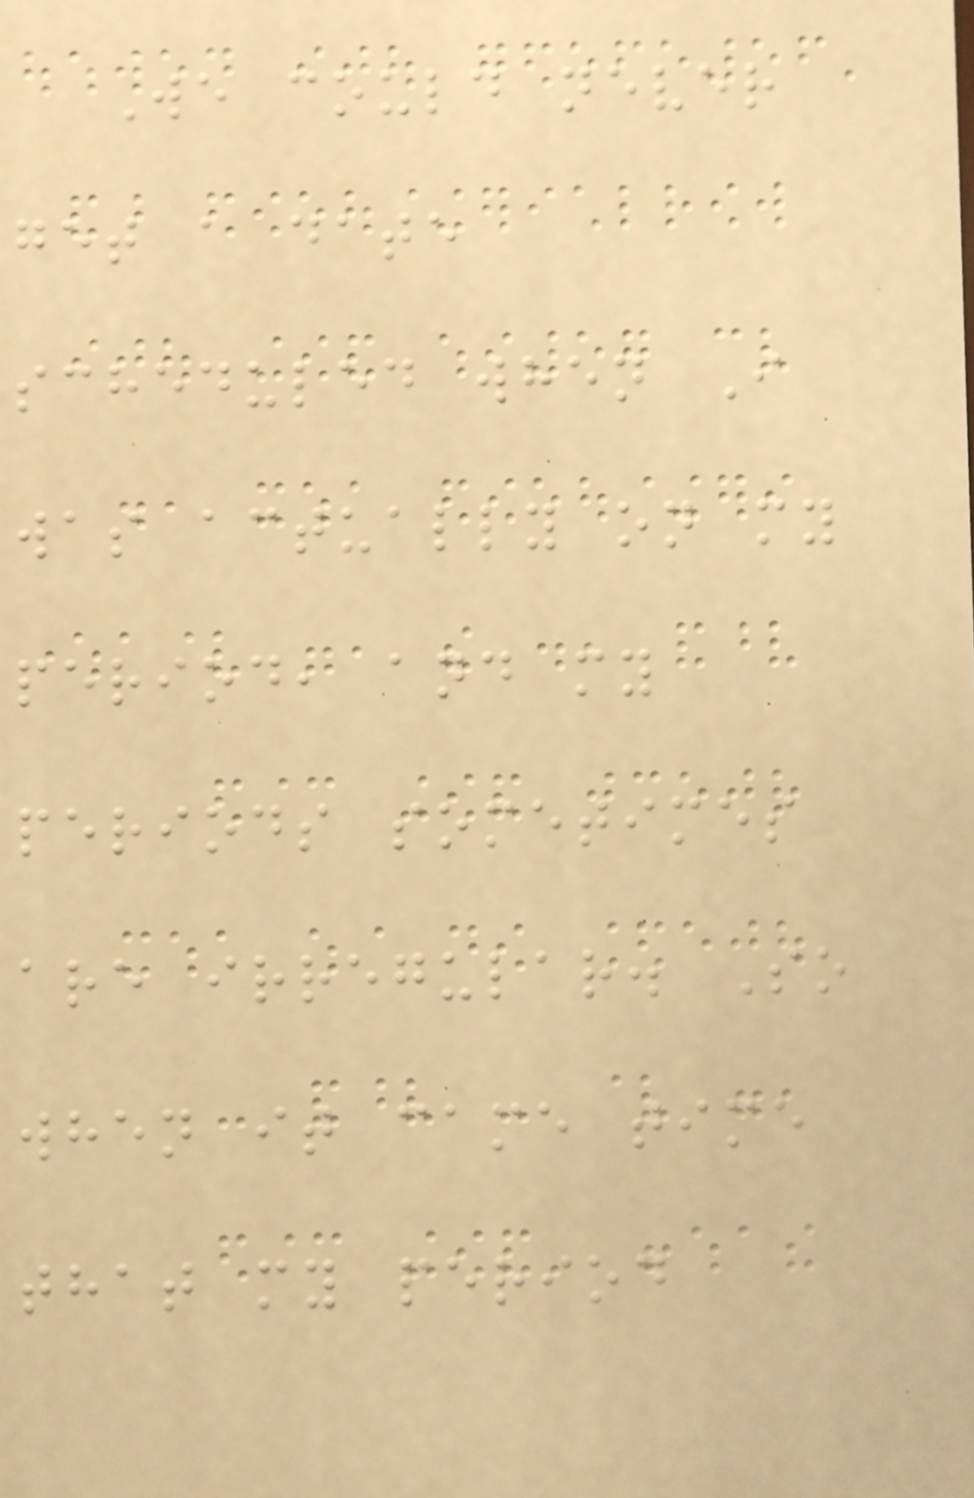We could never
get a date
scheduled when I
was actually on my
period, and my
periods sometimes
are irregular. So
when it came time
that my period
